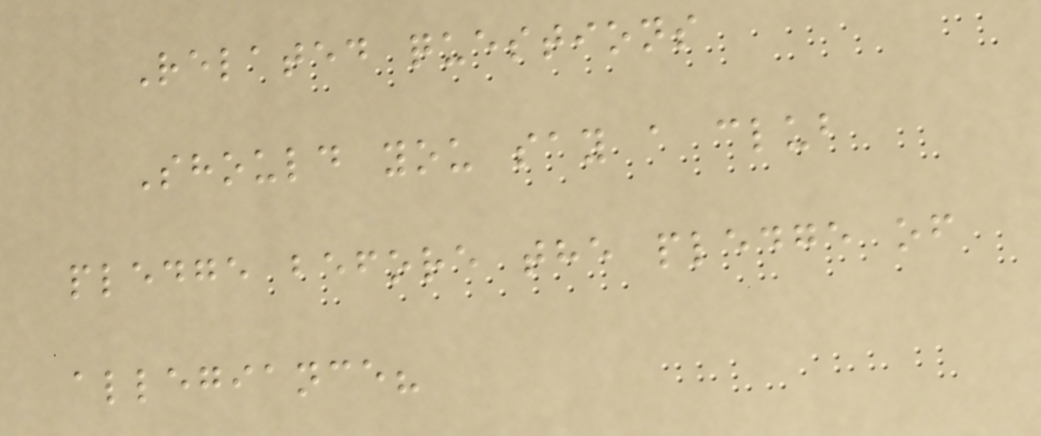Related questions
Should you say a club
pledge before the pledge of
allegiance?
